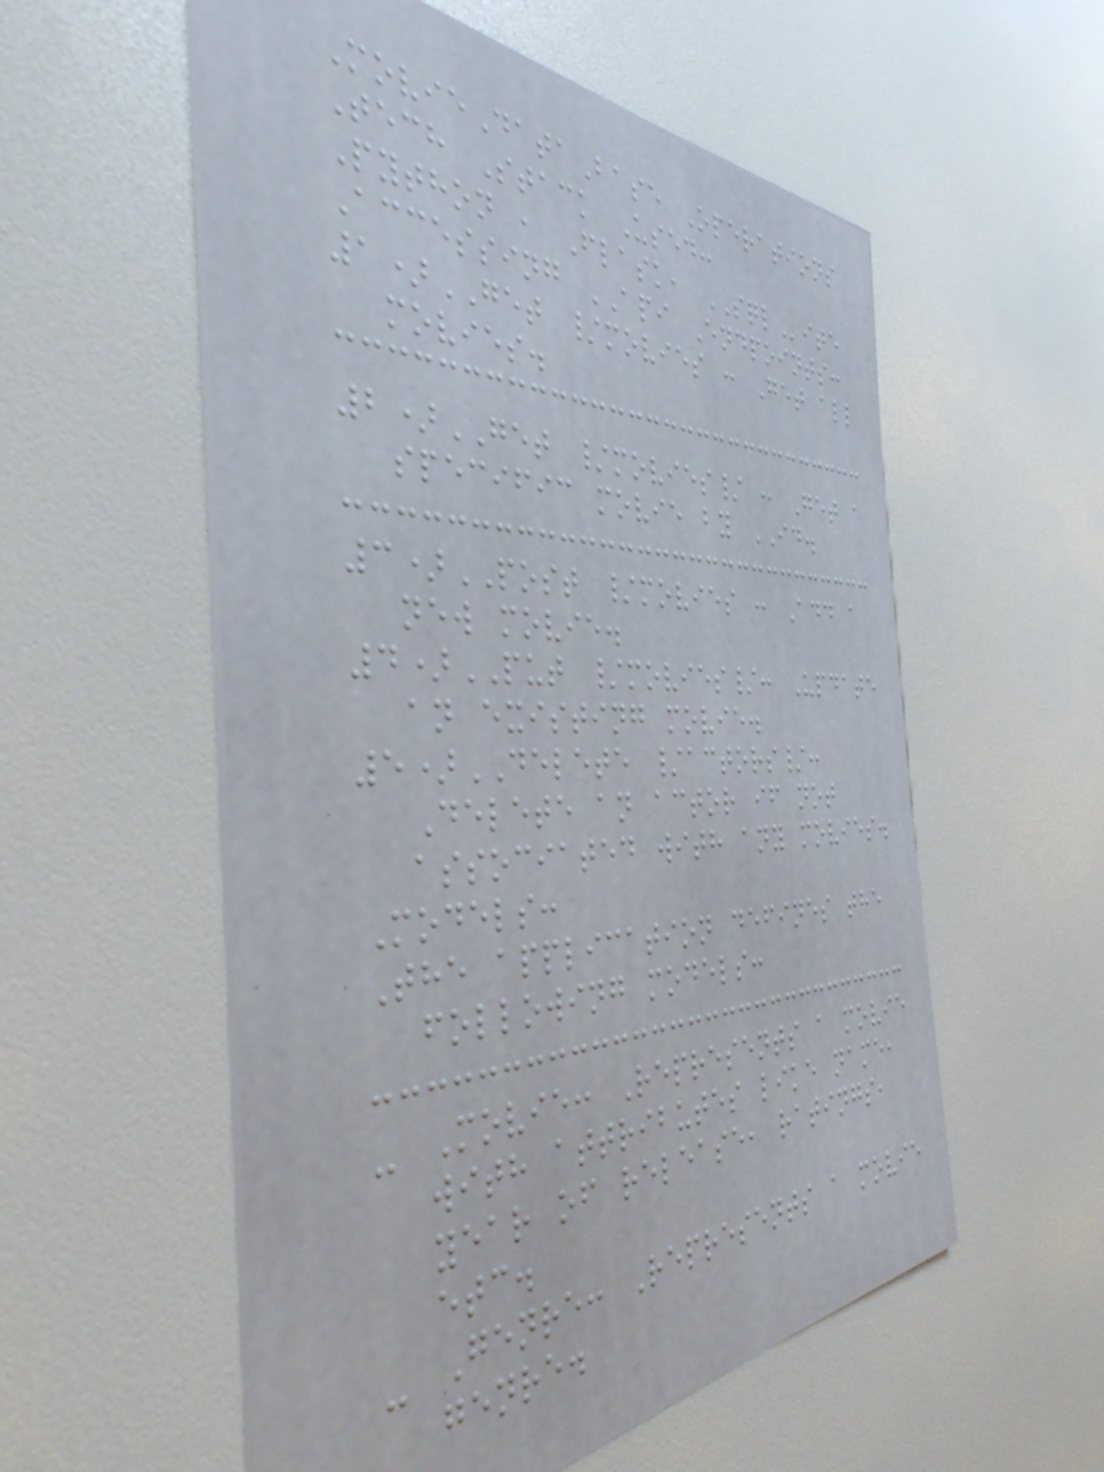MovieDataBase Operations
Tech Stack Used:
Python , Flask, SQLite
Accessing API Endpoints:
1)GET /movies : Get all
movies.
2)GET /movies/ : Get a
specific movie by ID.
3)POST /movies : Add a
new movie.
4)PUT /movies/: Update
an existing movie.
5)DELETE /actors/:
Delete an actor if not
associated with any movies.
Models:
The application defines the
following models:
- Movie: Represents a movie
with attributes like name,
year of release, ratings,
etc.
- Genre: Represents a movie
genre.
